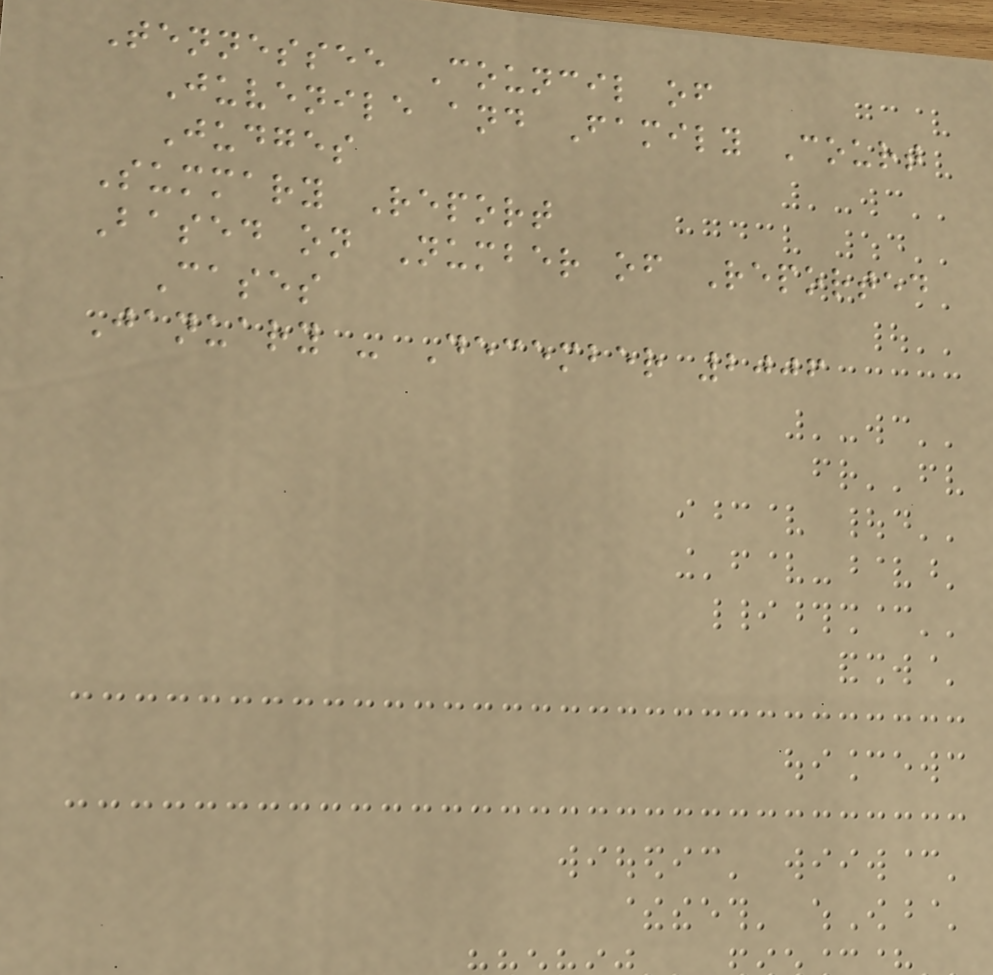Tennessee Council of
Juvenile and Family Court
Judges
Summary Report
Based on Number of Reported
Cases
January - December 2006
